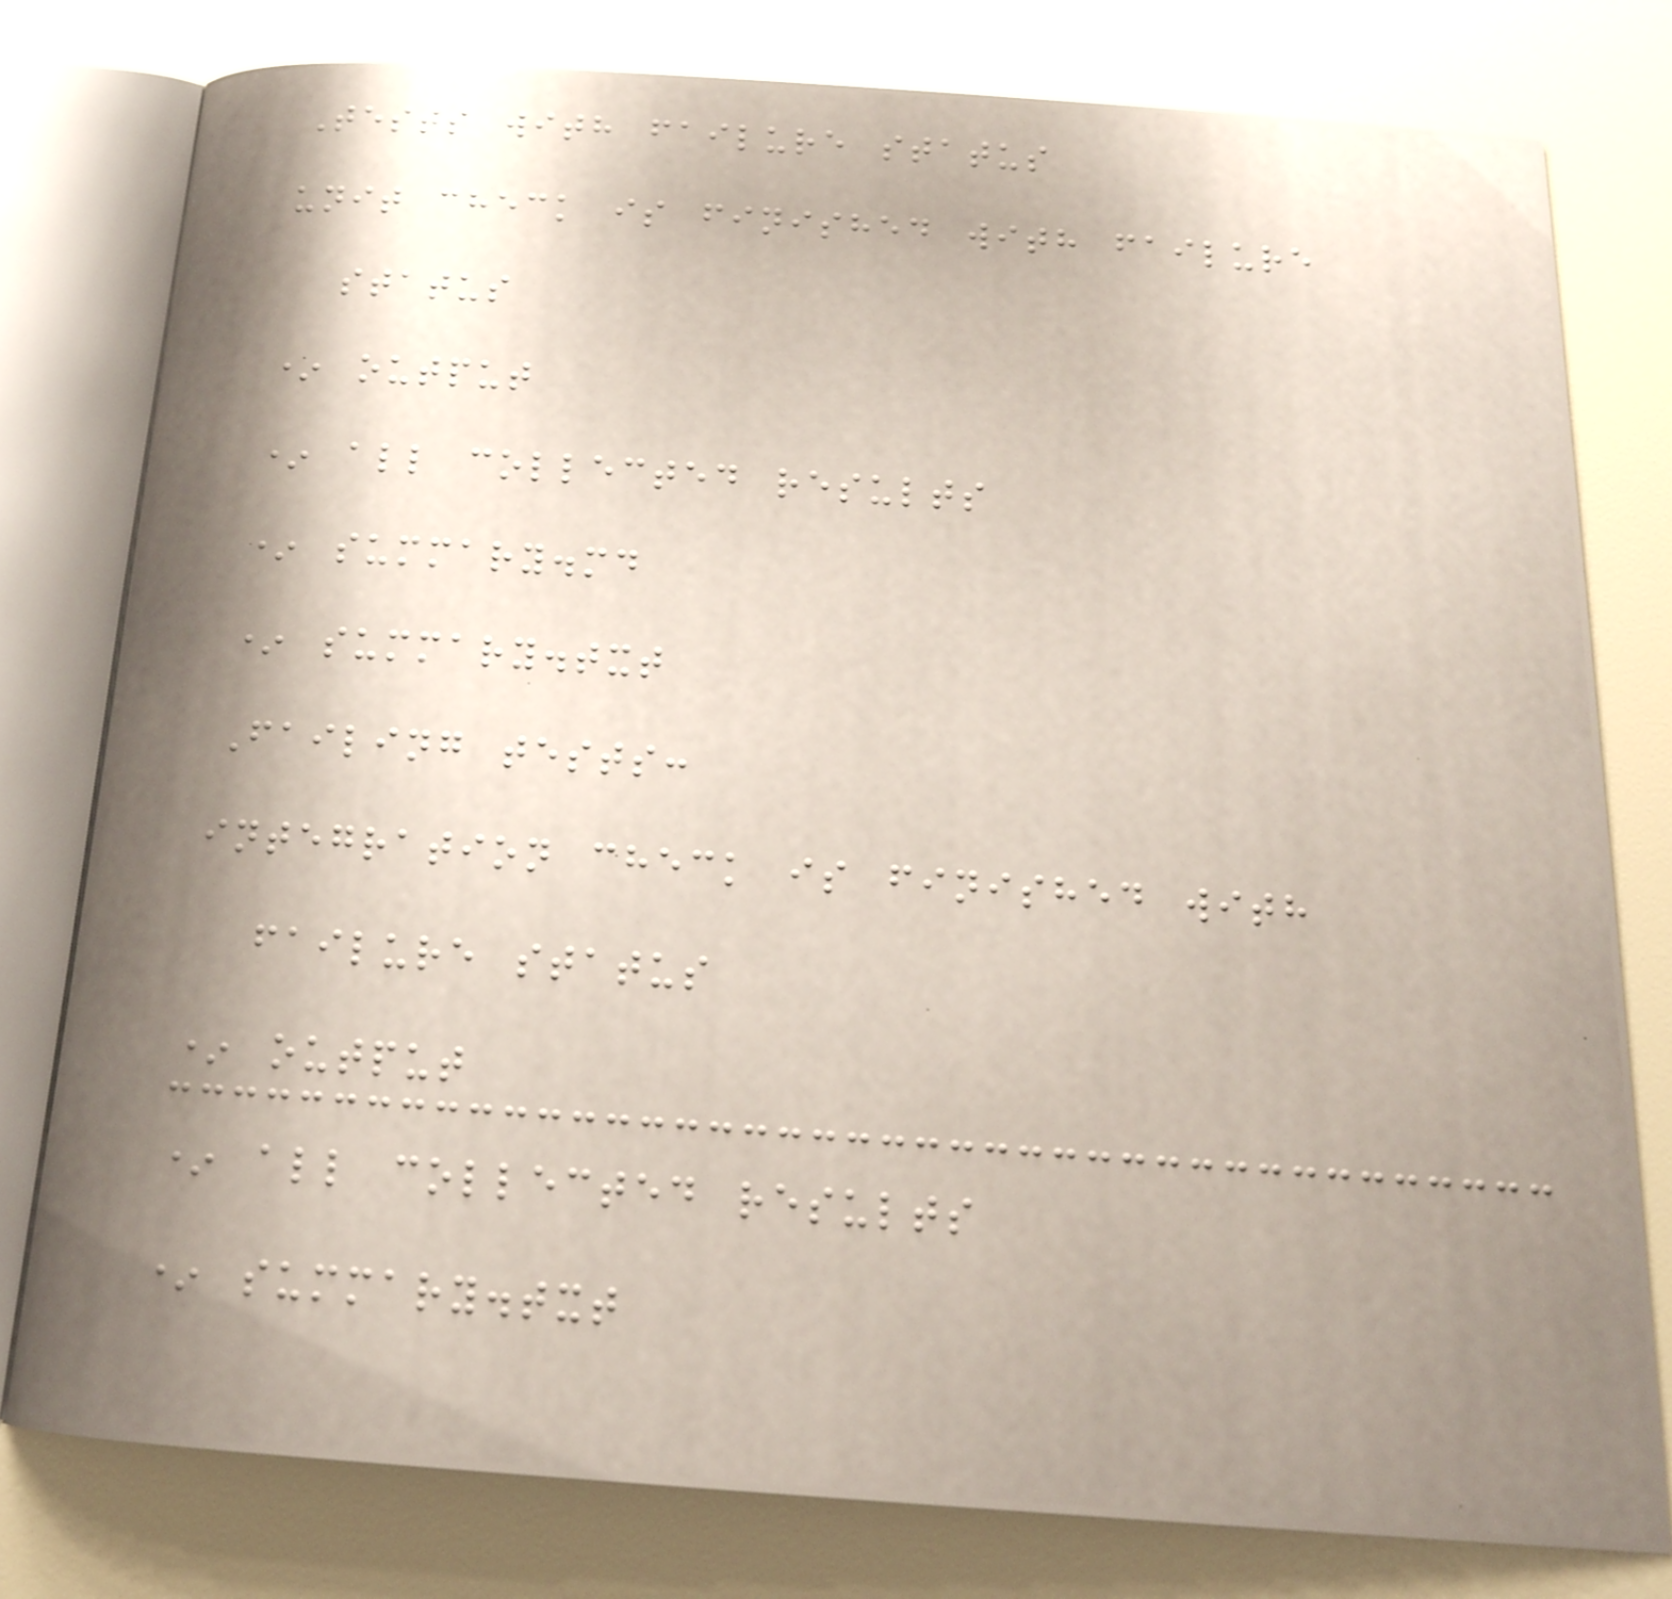Tests with failure status
unit check is finished with failure
status
* output
* all collected results
* summary.md
* summary.txt
Failing tests:
integration check is finished with
failure status
* output
* all collected results
* summary.txt
